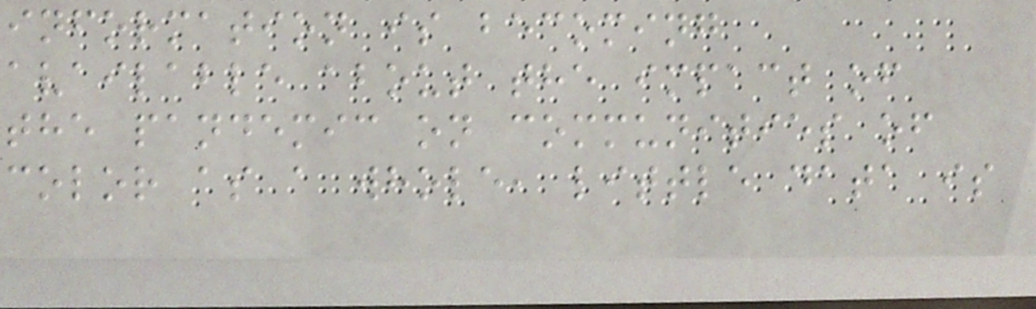information is becoming
available about the impact of
the pandemic on communities of
color as a whole, little data is
